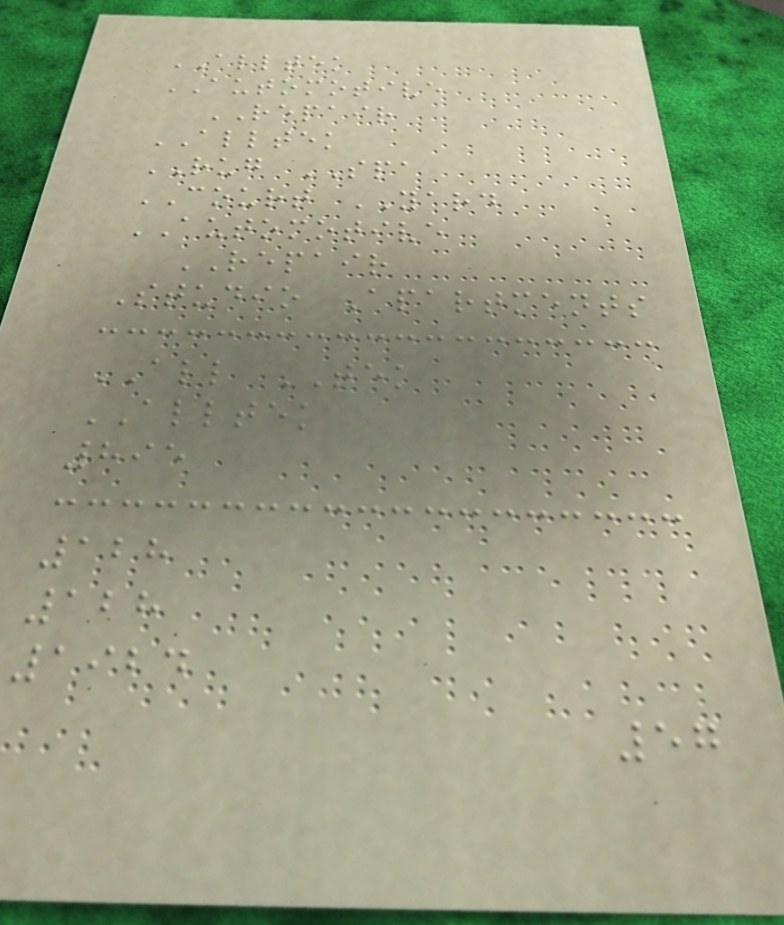ALLTEK
AUTOMOTIVE
REPAIR
ALLTEK
RUG SPA
COURT YARD
AUTOMOTIVE
REPAIR
Studio Apartments
ALL TEK
ALLTEK
895
128
128
1924
57
